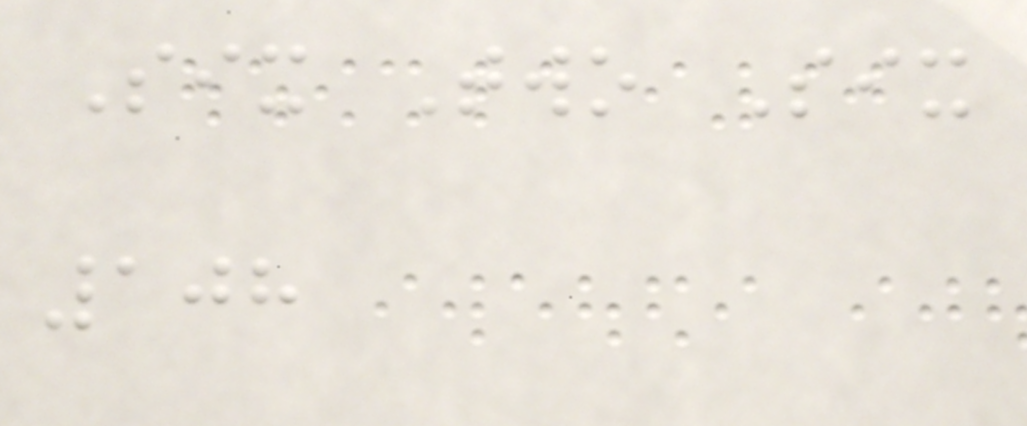Six Two Six
108
